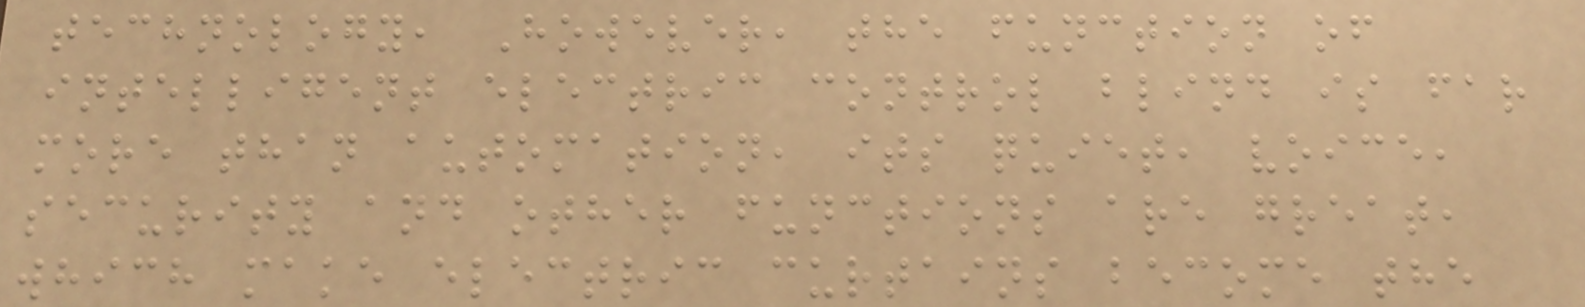technology, However, the function of
intelligent electric control blind is far
more than automation, its quiet, voice,
security and other functions are great,
which make electric curtains become the
